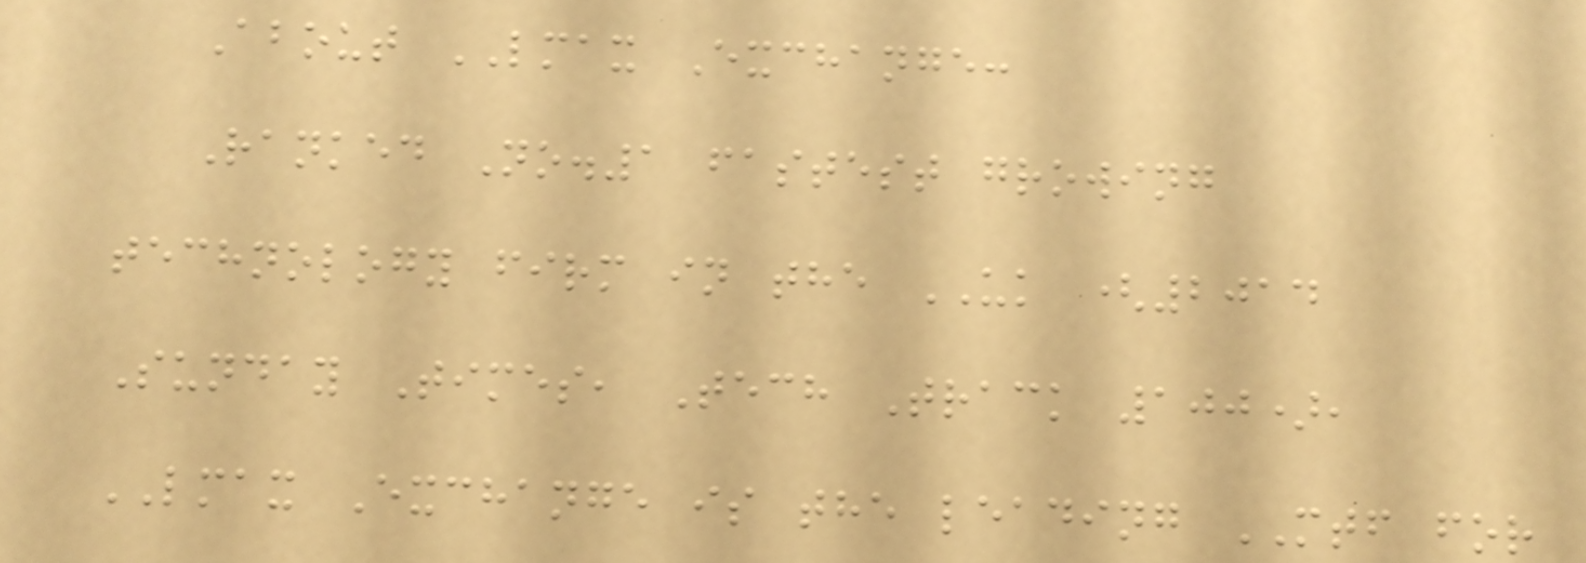About LMAX Exchange:
Ranked No.1 fastest growing
technology firm in the UK (2014
Sunday Times, Tech Track 100),
LMAX Exchange is the leading MTF for
